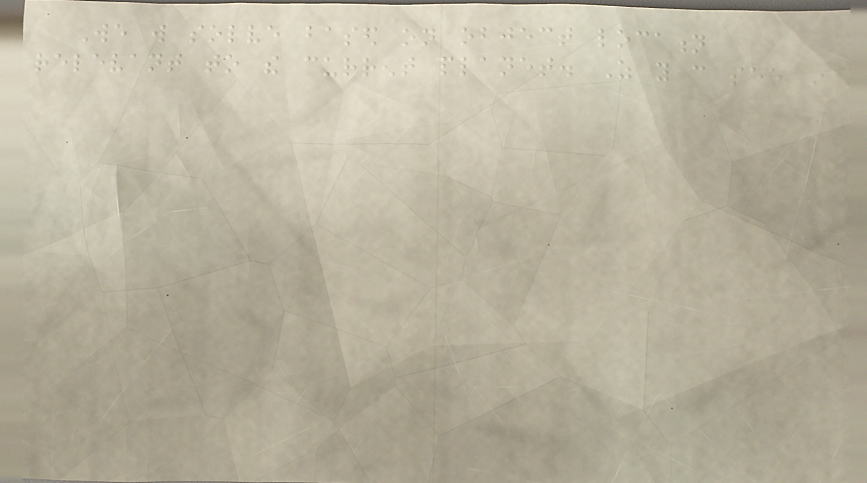We will solve based on object location
relevant to the current planet. As you can see in
